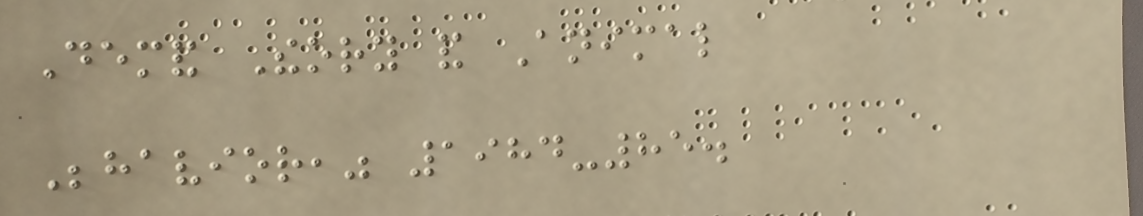Demand Theory and Animal
Behavior," 1984-85.
